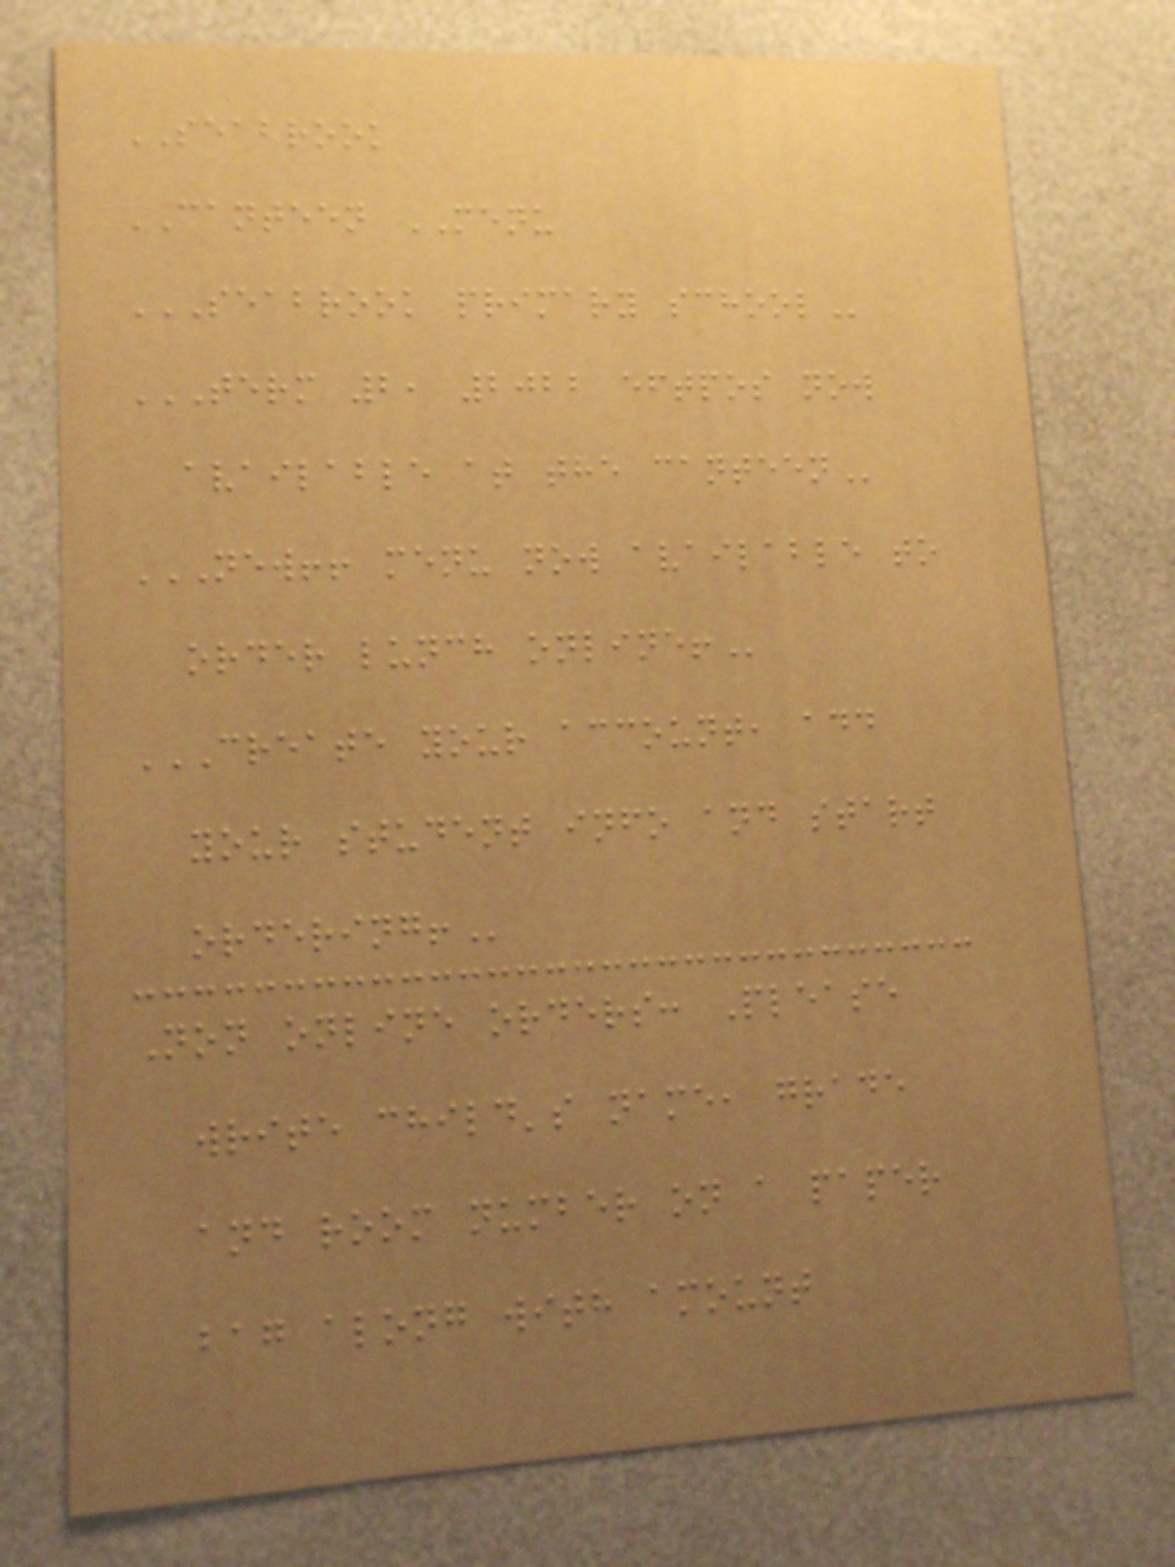SEABROOK
CANTEEN MENU
SEABROOK PRIMARY SCHOOL
TERM 2, 2022 EFTPOS NOW
AVAILABLE AT THE CANTEEN
NEW!! MENU NOW AVAILABLE TO
ORDER LUNCH ONLINE!
CREATE YOUR ACCOUNT, ADD
YOUR STUDENT INFO AND START
ORDERING!
Non online orders: Please
write child's name, grade
and room number on a paper
bag along with amount
